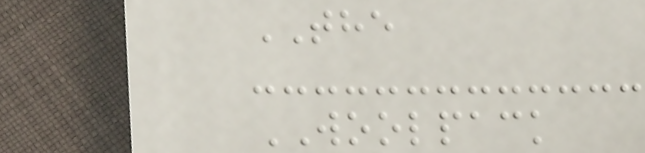THE
WOOLPACK
